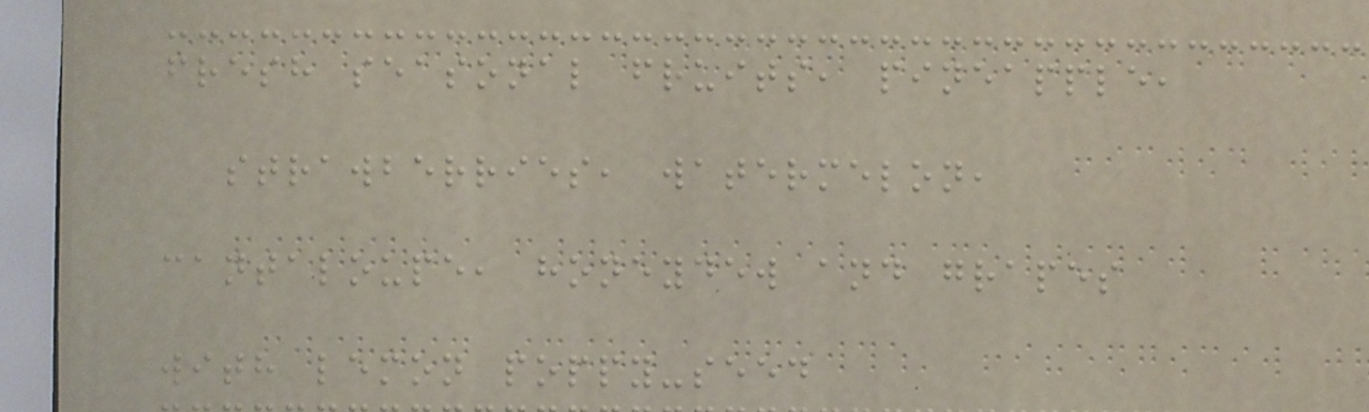fresh seasonal fruits, pineapple,
strawberries, watermelon,
cantaloupe, honeydew and grapes
with lemon poppy-seed
